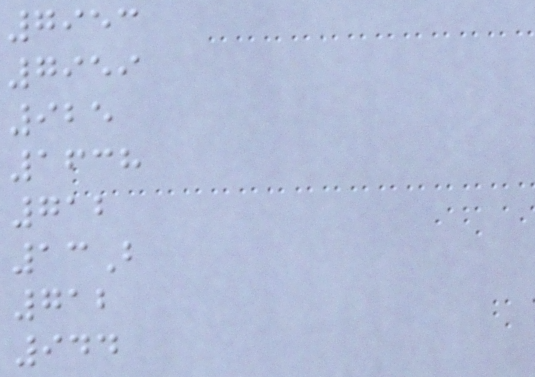7953
7959
925
1638
712
13B
712
944
